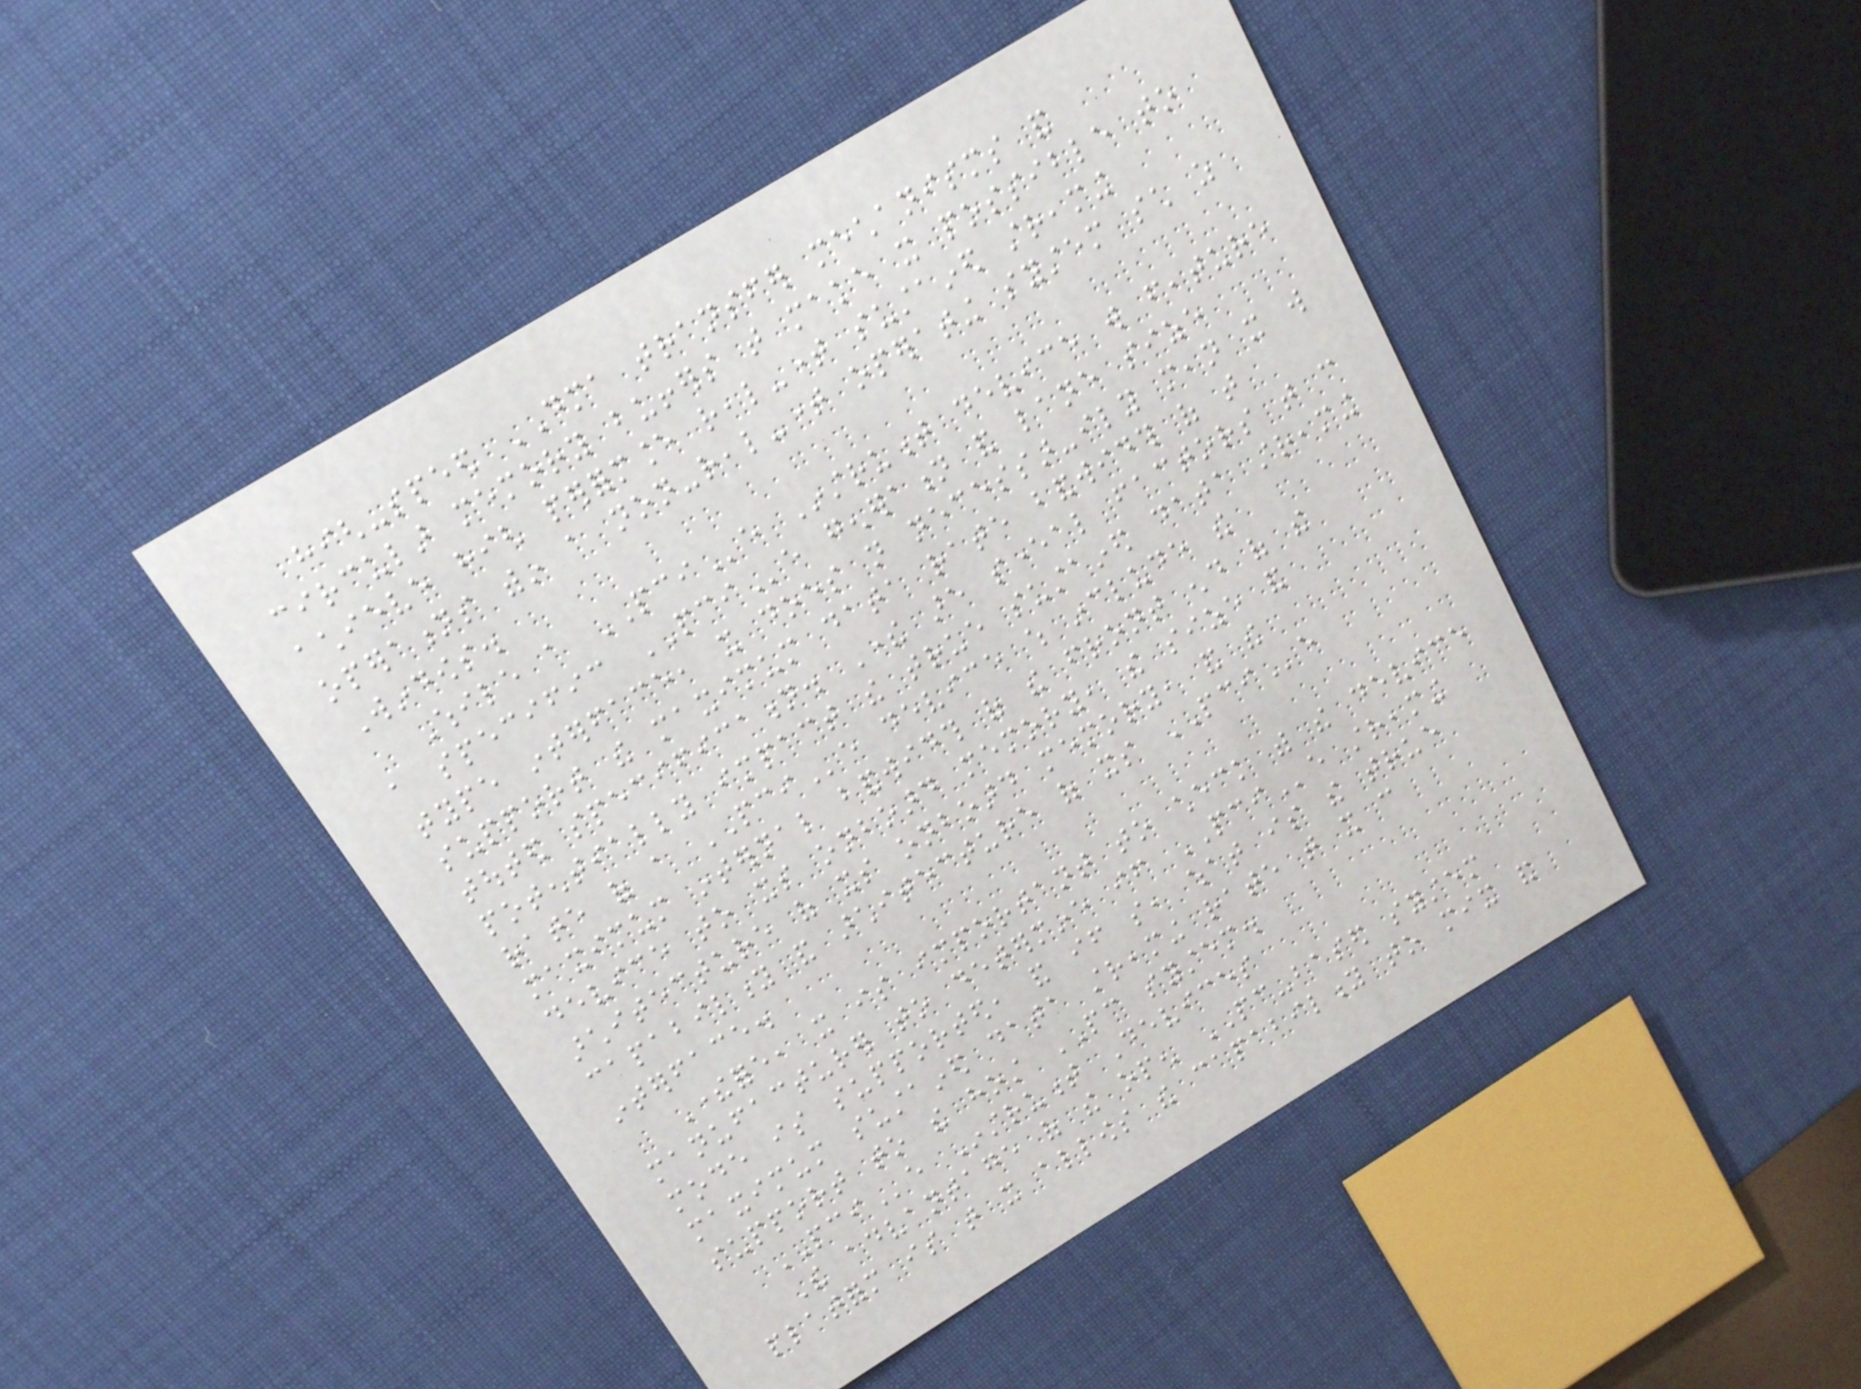high-speed DMA transfer mechanisms and
circular memory buffers that make it possible to
achieve high performance real-time sustained streaming
operations within a non-real-time operating system such as
Windows.
While a PCIe Instrument device will feature
a specific PCIe generation and lane size
type interface, it does not necessar-ily mean it will
support the maximum data rate bandwidth of that
touted specification. There are several factors that can
potentially impact the true sustained data streaming
rate of a PCIe device which include the
maximum internal bandwidth of the front end of the
device to its onboard memory, the size and
architecture of its onboard memory, and the
capability and architecture of its PCIe
interface.
Therefore, it is important to check with the device
manufacturer to determine if PCIe streaming
mode is supported, and if so, what is the true
maximum sustained data streaming rate that it can
support to the host PC system.
PCIe Instrument Devices
The advantage of the open PC-based system
platform is that it allows the capability to mix and
